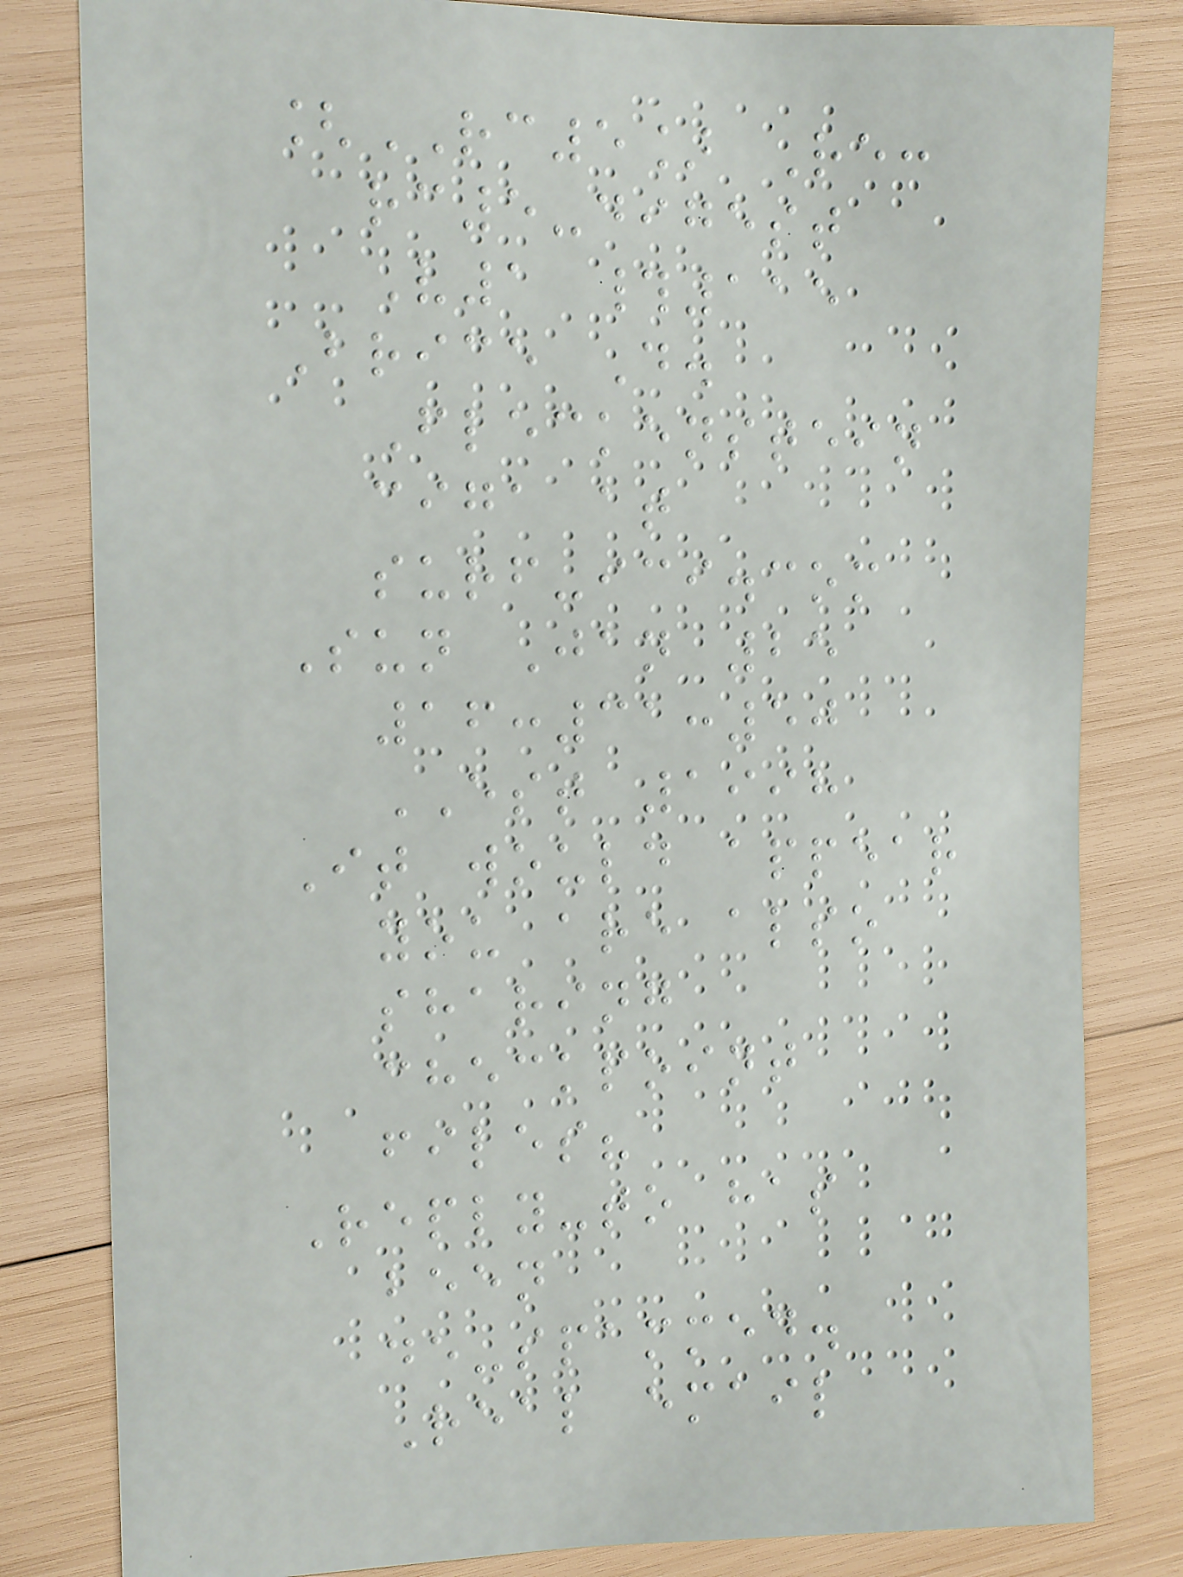[RC5] Re:
rc5-digest
V1 #115
Brice D.
Fleckenstein
ciga at
surf-ici.com
Sun Jan 25
16:31:50
EST 1998
It would appear
you are also
sharing
checkpoint
files?
Reply-to has
been
de-spammed.
Real email
